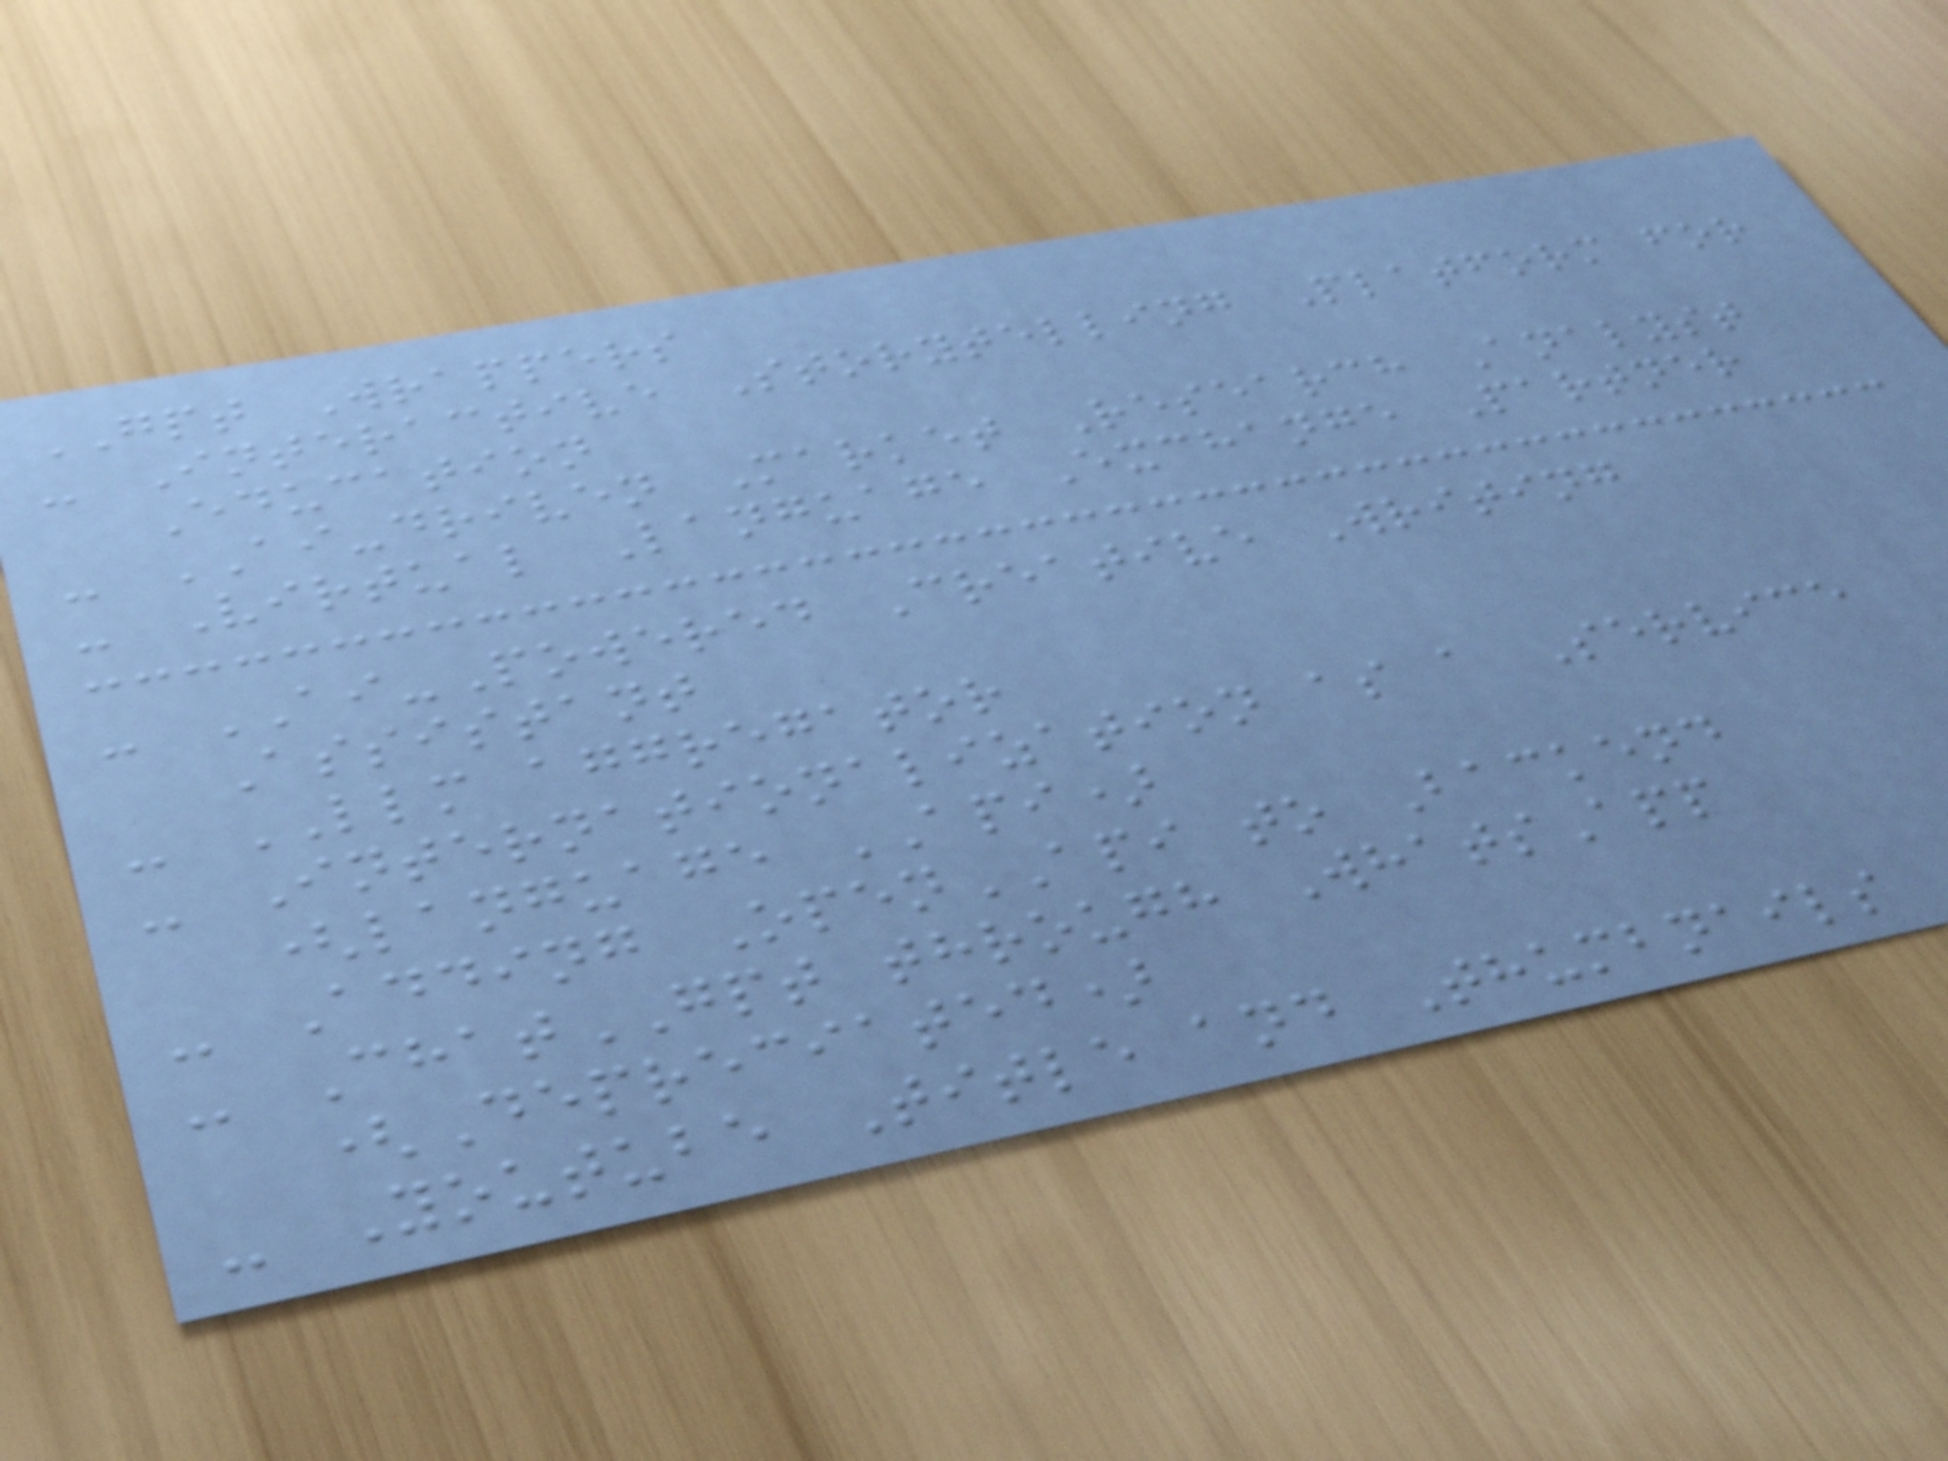GPT Wrappers
- Interactive Storytelling Platform for
Education
- AI-driven Market Research Analyst
- Virtual Language Exchange Partner
- AI-Powered Creative Writing
Assistant
- LLM aggregator
- Internationalization as a Service
(language API)
- Adding OpenAPI to Backend
- ChatGPT through WhatsApp
(Depreciated)
- Youtube Title and Thumbnails
